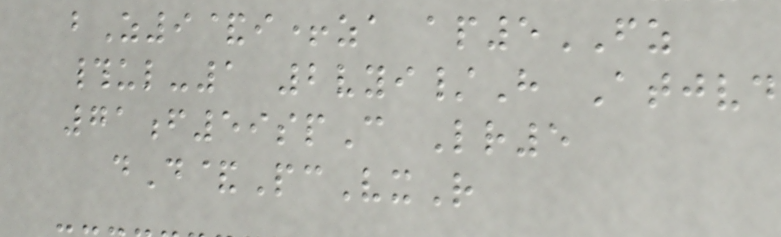bZ9&i+za ap5FZ
#ul-1 2vyi/H Atjvd
71f59spC Lr5
dD&PcVxR
